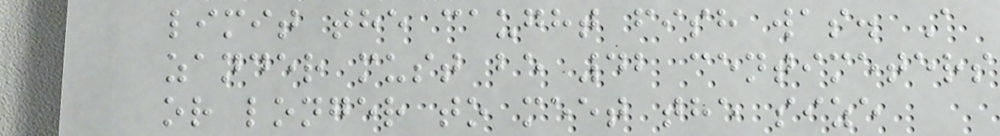limit the caught fish was. A
zander must be 42 centimeters
or longer to meet the size
